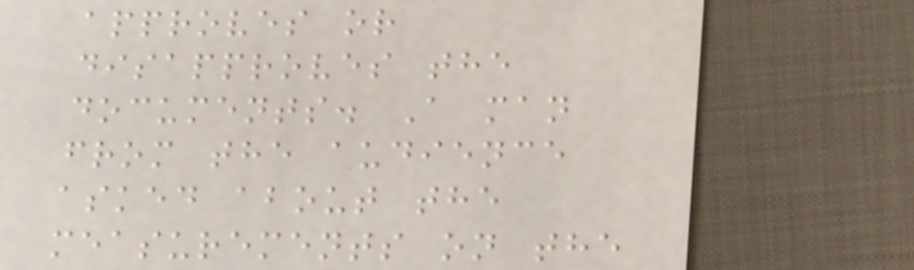approves or
disapproves the
documents. A man
from the audience
asked about the
measurements on the
